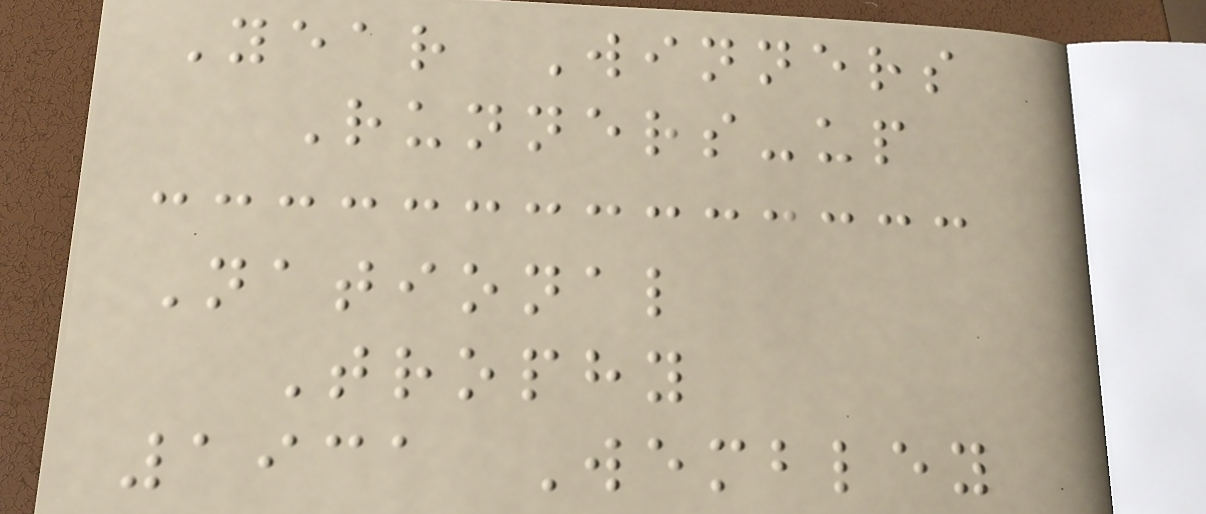Year Winners
Runners-up
National
Trophy
1931 Wembley
